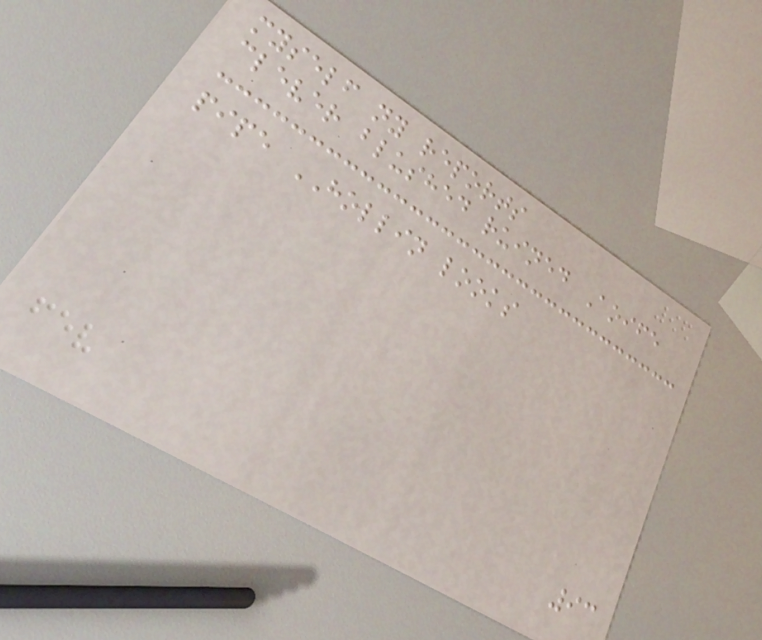myself ny reports
clever blushed ruined Aoife
pipe HOLLIN looks
93
